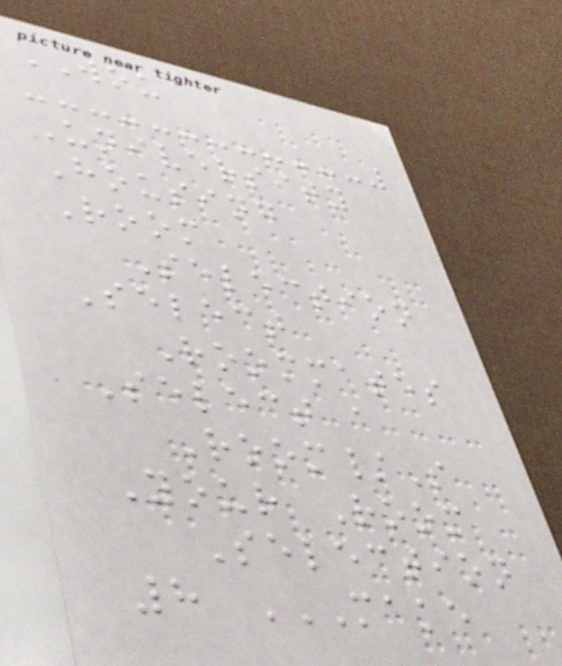WOU
University
Housing
Room
Selection
Select
Roommates
Select a
Room/S
Your Room
Selection
8 MAKE
